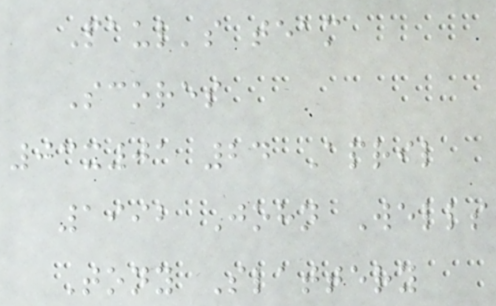Paul's team
Scores
03x01 24 April
1992 John Wells
Tony Slattery
